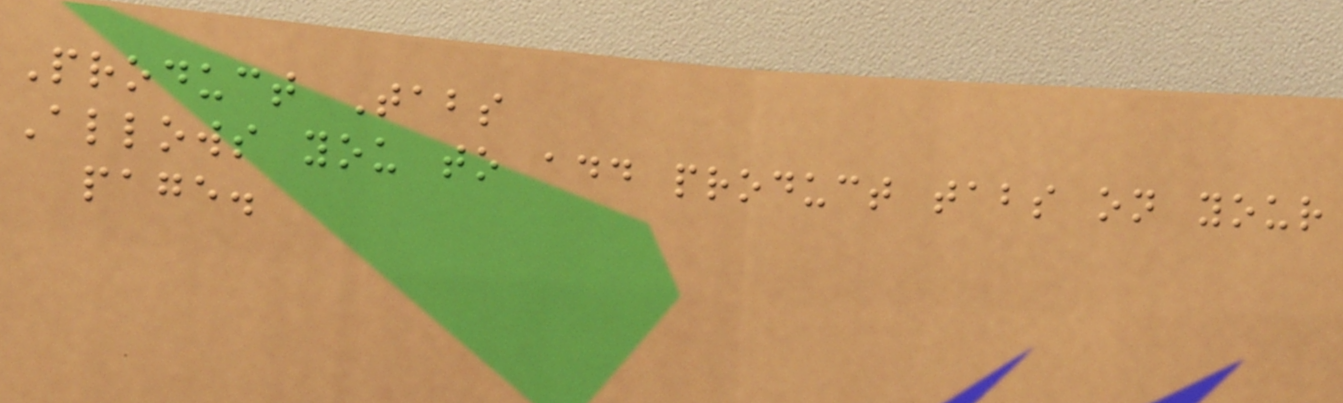Product Tabs
Allows you to add product tabs on your
page.
